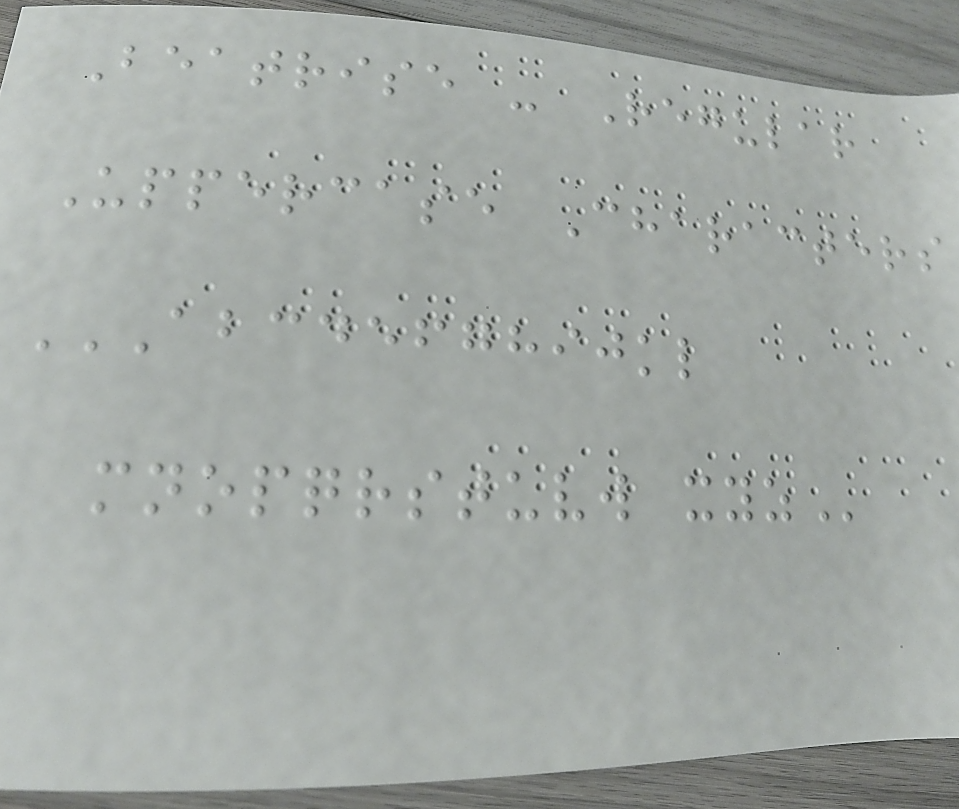Beatrise - Regular
Uppercase Characters
ABCDEFGHIJKL
MNOPQRSTUVW XYZ
